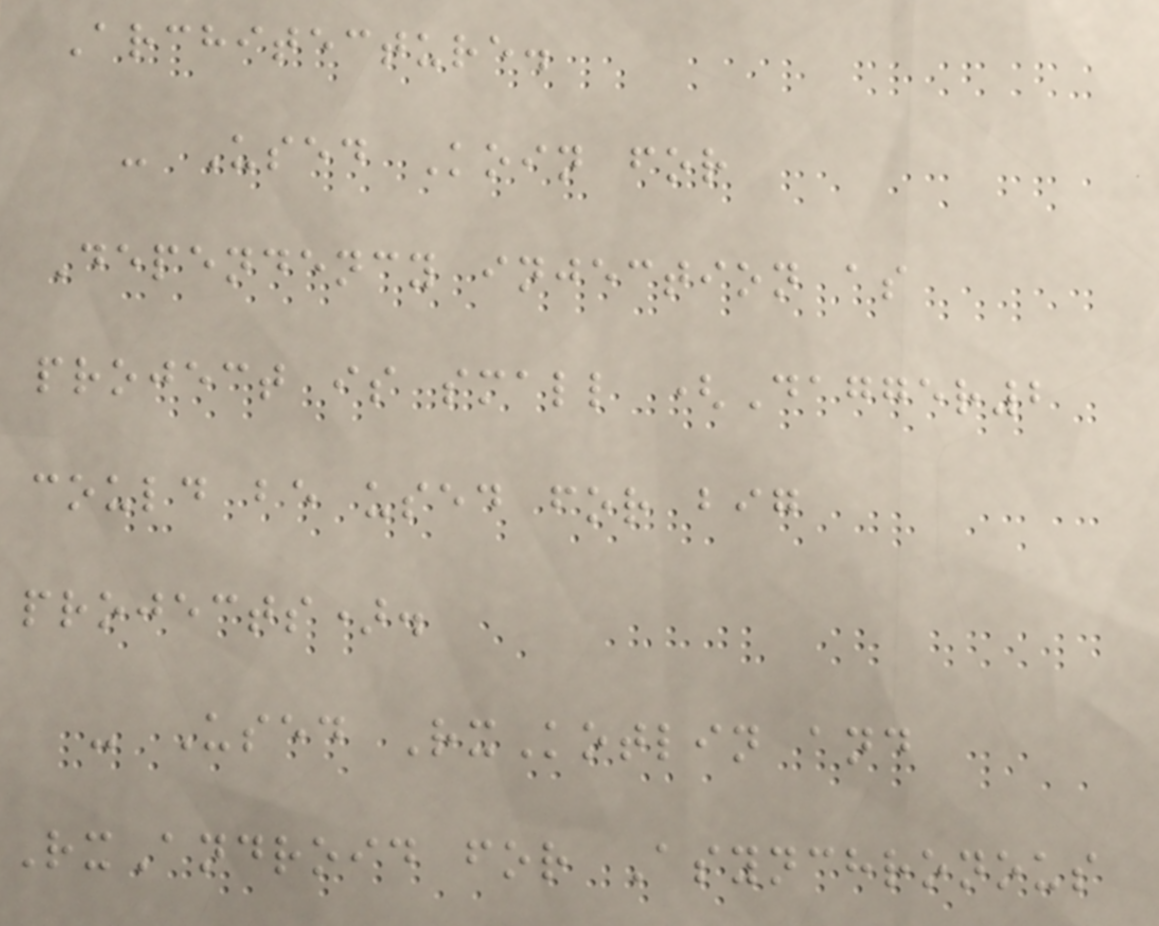Architecture.
- Used Koin for
Dependency injection as
project is small (Dagger2
could be used for big
projects).
- Used RxKotlin and
RxAndroid for Asynchronous
